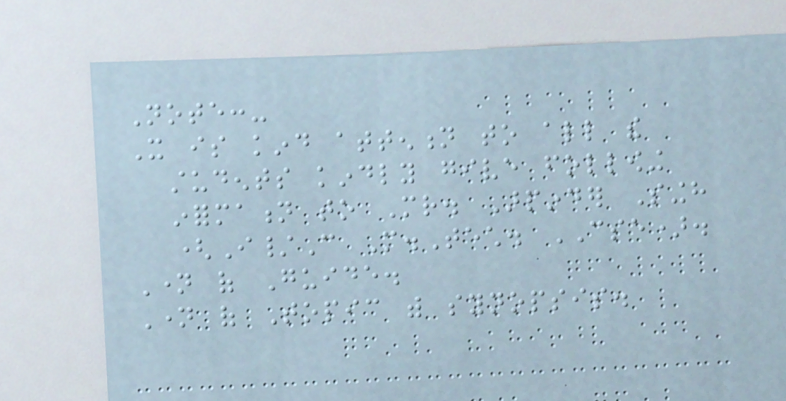Note:-
It is kind attention to all the
students kindly give following
information to Mr. Arpinder Singh
(I/C M.Tech. CSE).
Name of Guide.
Name of Topic with synopsis.
